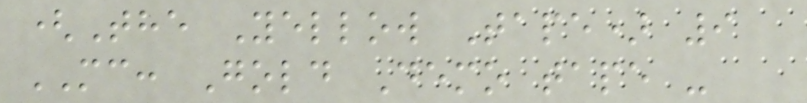(The Yellow Tape) 9
MC: Gold Demo tape -
